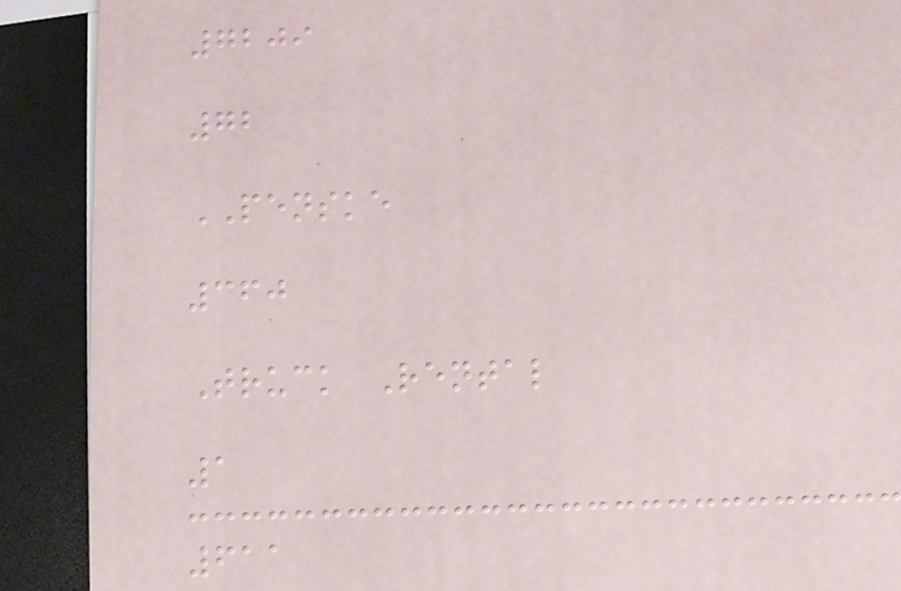7209
72
PENSKE
360
Truck Rental
1
611
